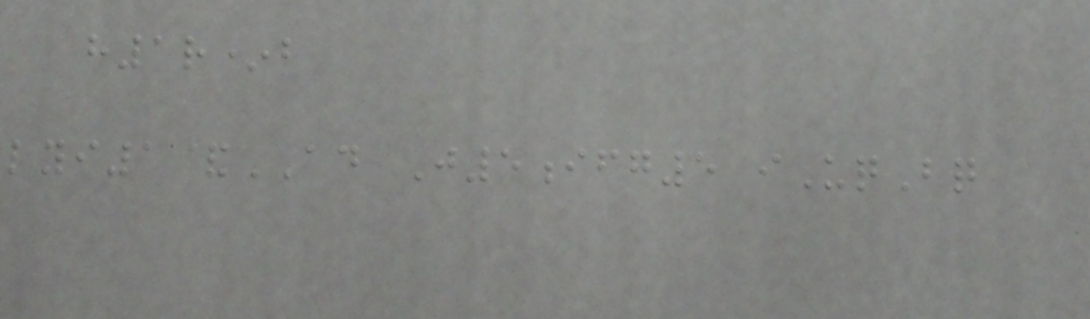h1r*b
lyi1&AD J5ifg5 iUqBq
